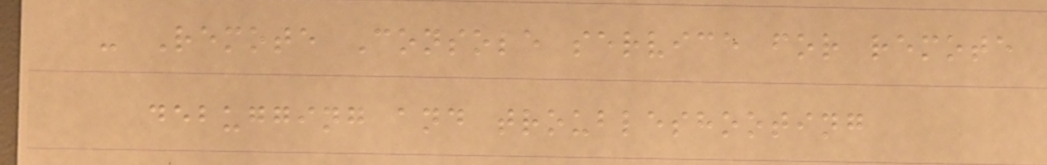- Remote Console service for remote
debugging and troubleshooting
